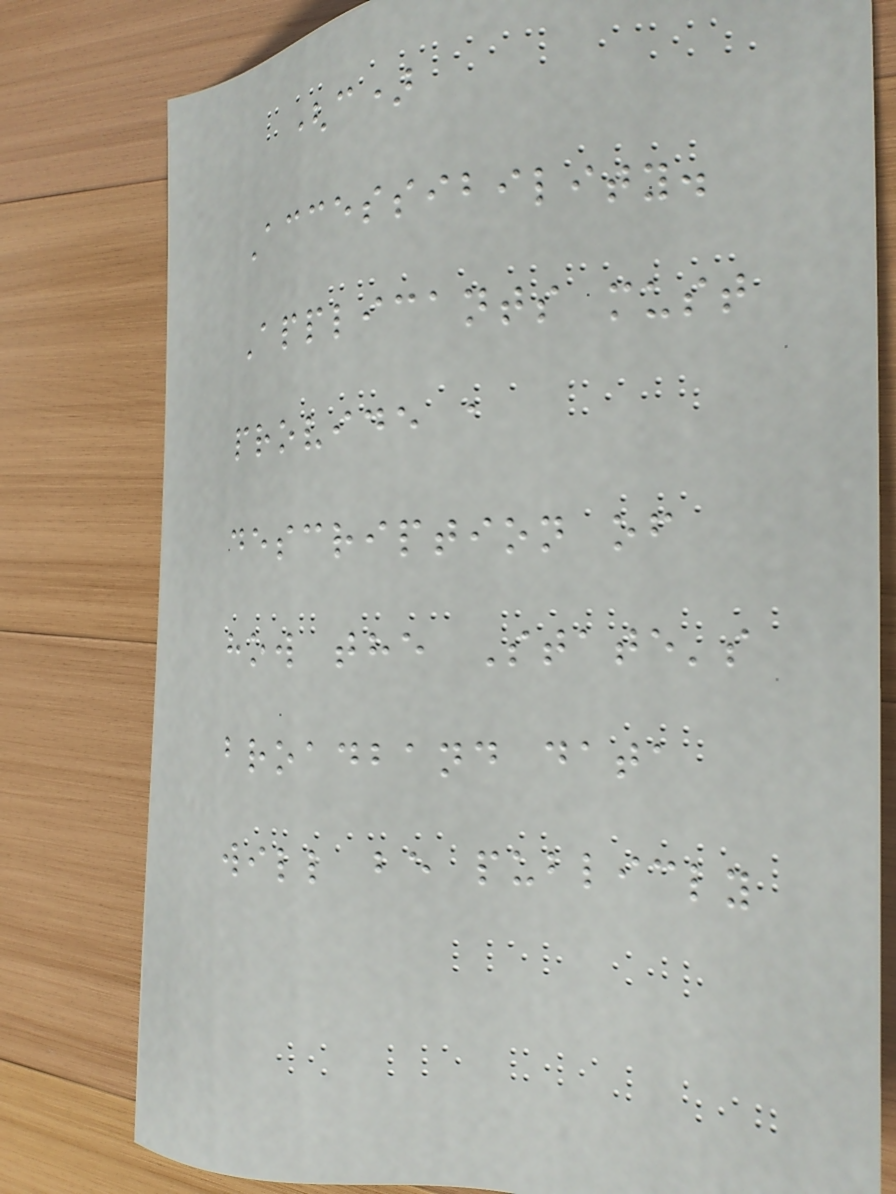(c)
Accessibility.
Applicants must
provide a
description of
how the State's
broadband data
will be publicly
